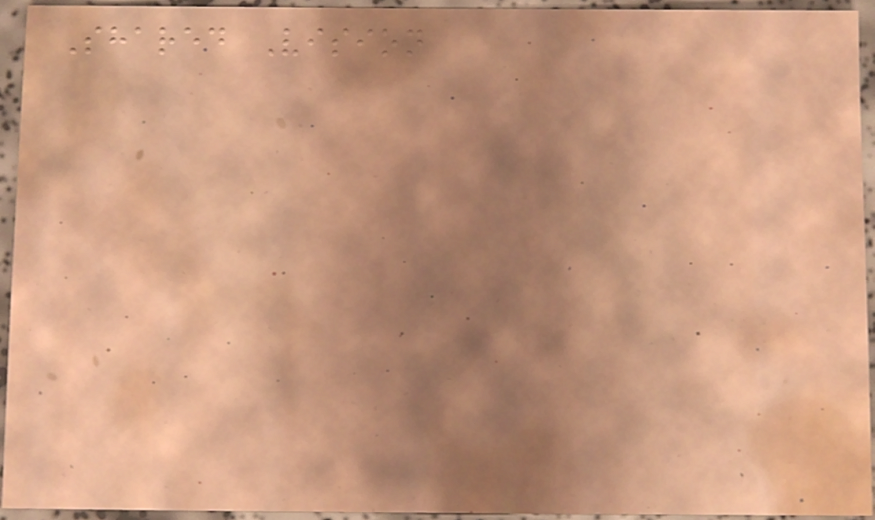Shared Vision
